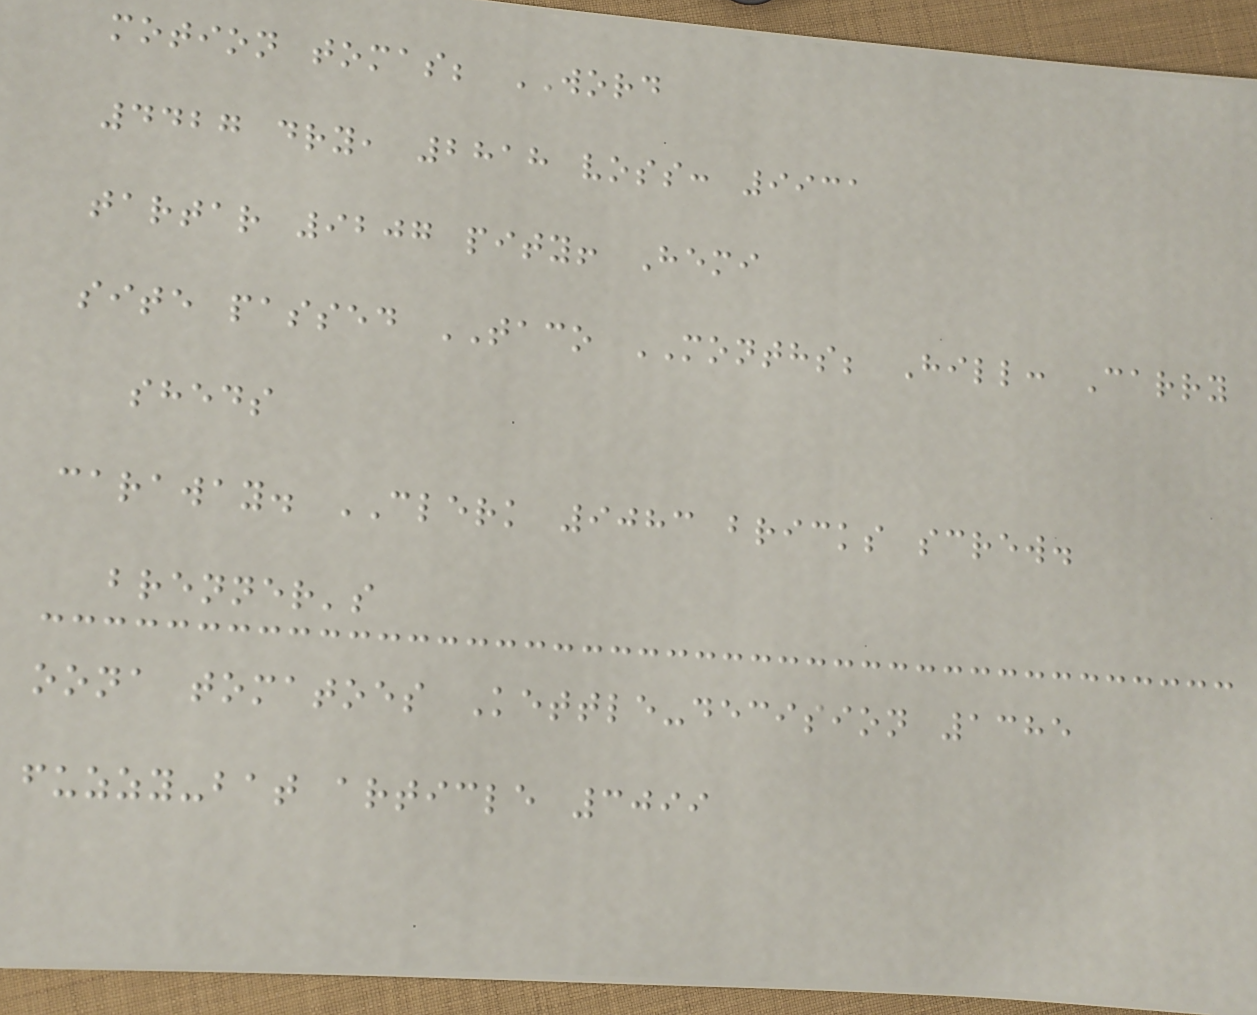motion tomas; WORD
4427 dry, 2818 voss: 9931
tartar 9207 pity! Hemi
site passed TACO MONTHS; Hill: Carry
sheds
caraway. CLERK 9083 bricks screw.
brenner's
oona tomatoes Kettle-decision 1385
fuzzy-bat article 3099
